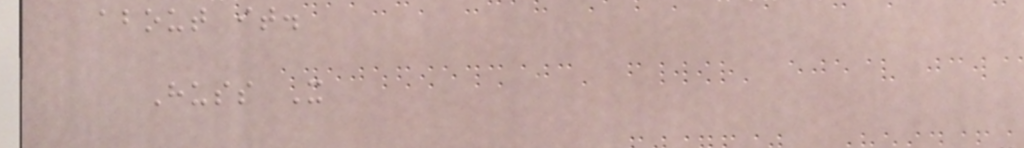about it.
Huss X
